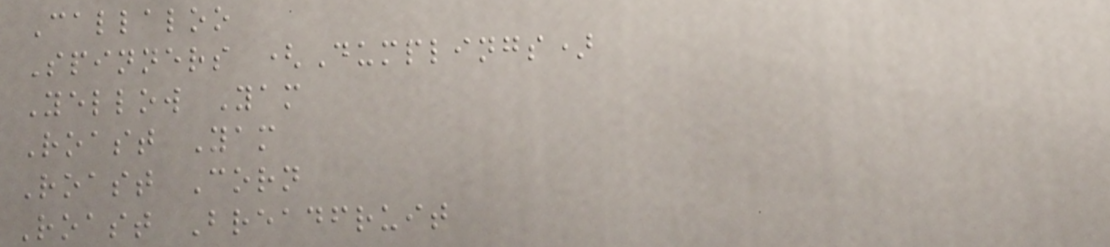Callaloo
Spinners (Dumplings)
Yellow Yam
Roast Yam
Roast Corn
Roast Breadfruit
